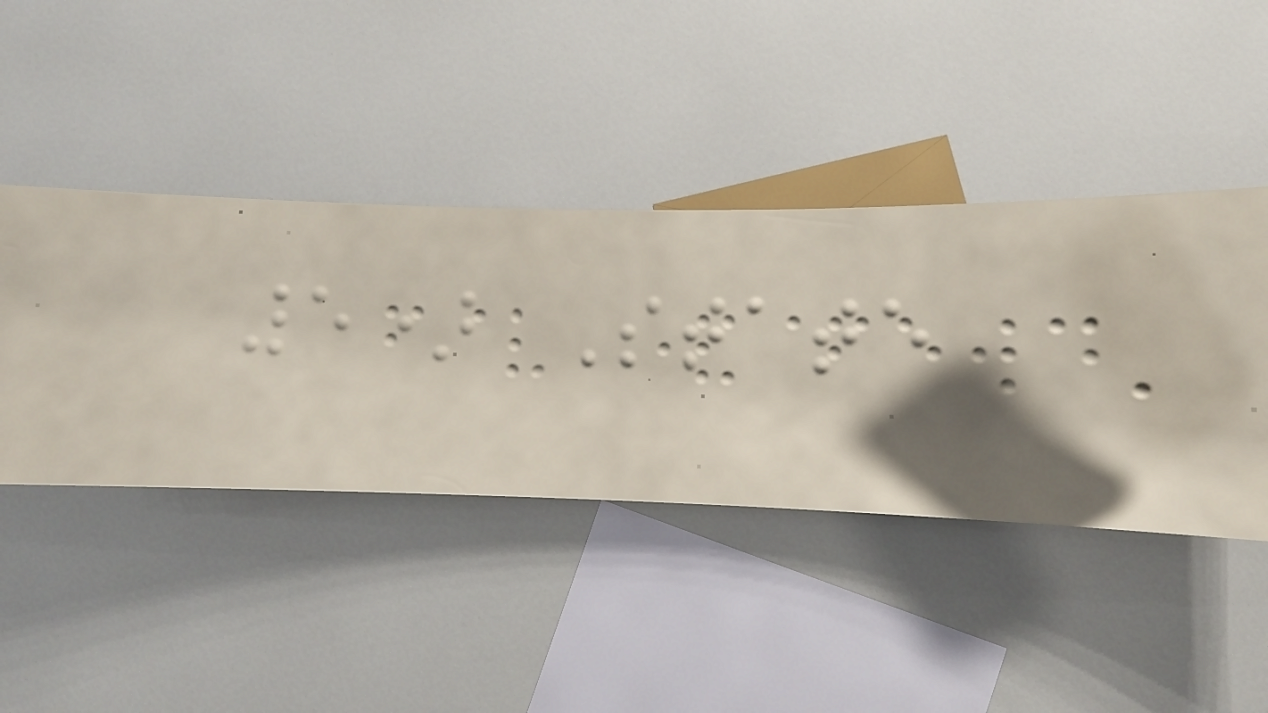5) State
